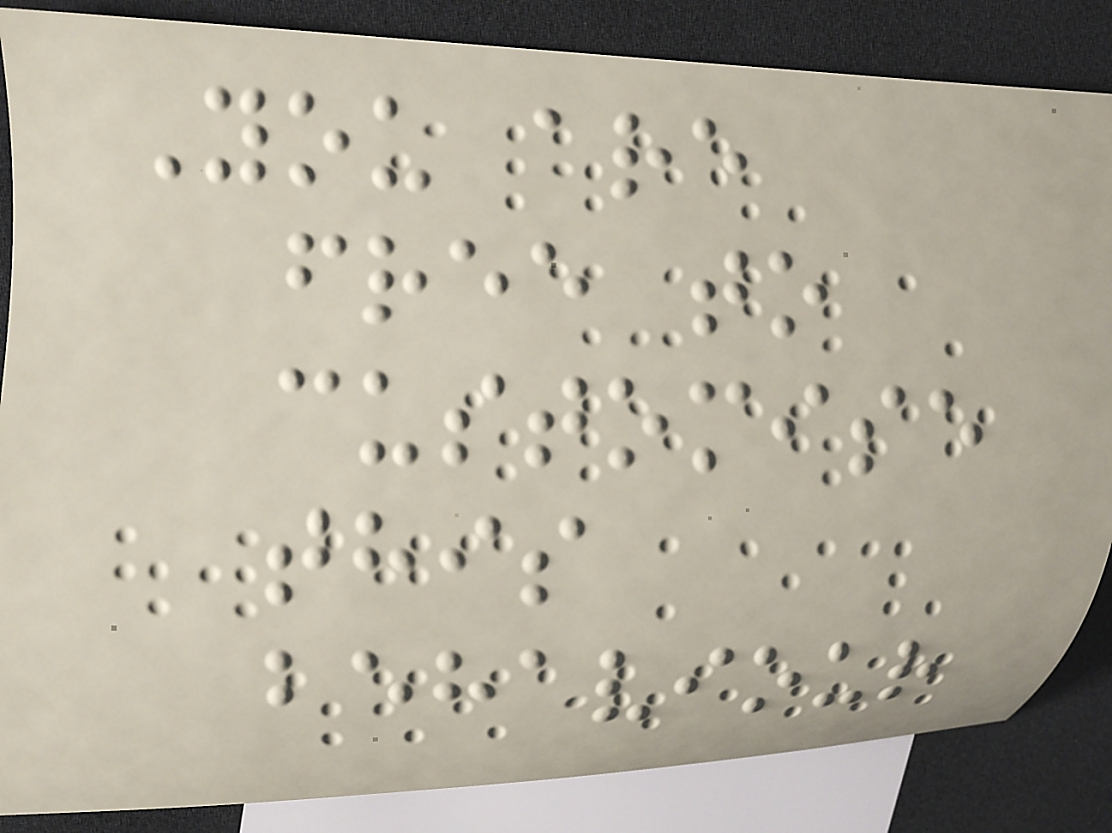You are
free to
customise
this
behaviour
